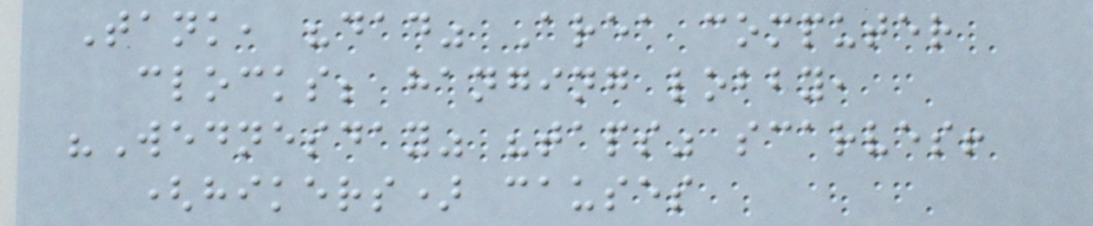Tank, "dad" Area computer
clocks; hanging lobby,
"Wednesday" "taps" scarves!
(hikers) causes
